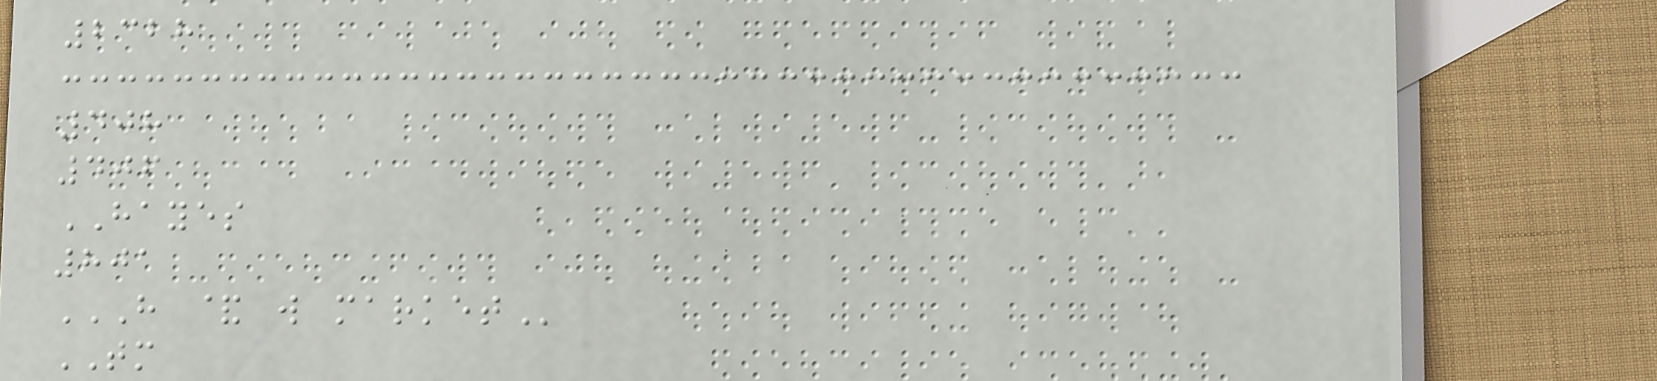2328
408
406
HAYES
801
H & W MARKET
TM
